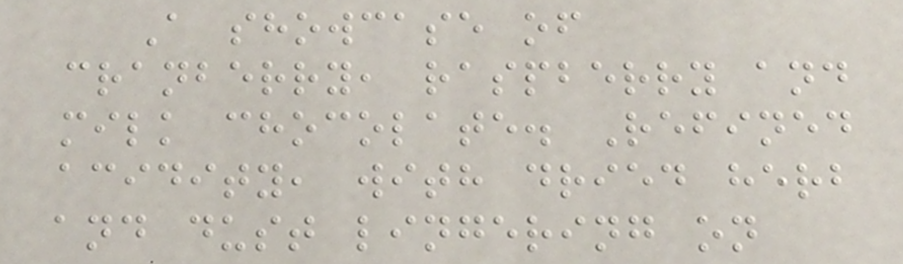A showcase of
cranberry, raspberry and
milk chocolate. Refined
acidity, with dried herb
and dust lingering on
